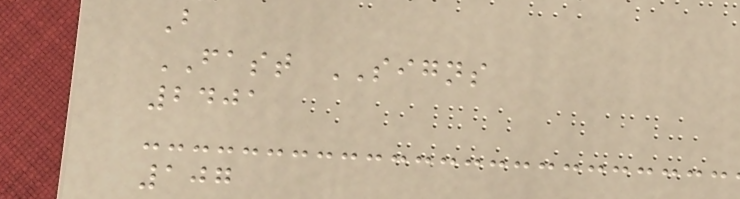B
FAST SIGNS
2401
107
